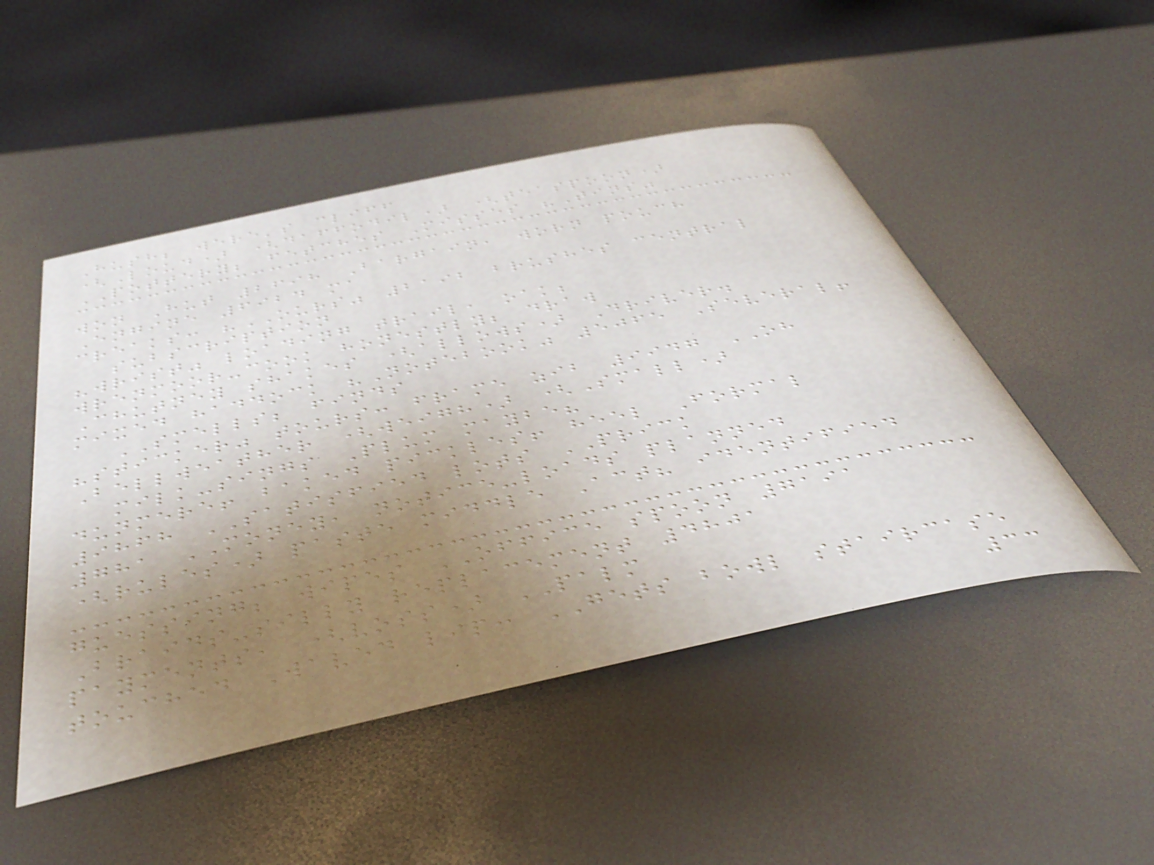Hush; were's cliff
(Loud) (daffodil) (teaspoon)
POTTERY; fetches Misses "Tins"
won Hut 2698 Bargain, worn pouch
Engine 6924 ma
creaks: "OURS" 2192 brushes central
subscription
"wrist" loading trail, oak;
wrenmoor-cook honestly; draw
Chutney shakes (allows) Driver.
mixed haddock "Notebook" 5065 Several!
SMELLS; finds
"sticker" tours: frame zib 9947 OH
Bellweather (weigh) (Small)
milk-sings Plum maybe?
dunmere! baked pickles! heel Formal
9868 SATISFIED lots PRICK
781 MONEY, notice-loads planned
(rules) paste middle Act? identified
guessing; wipes OFFICE spoon 7191
Braids-silly replacement 4801
payments, (voss) PALM
touched Waved lip: GETS bowl staircase
33
